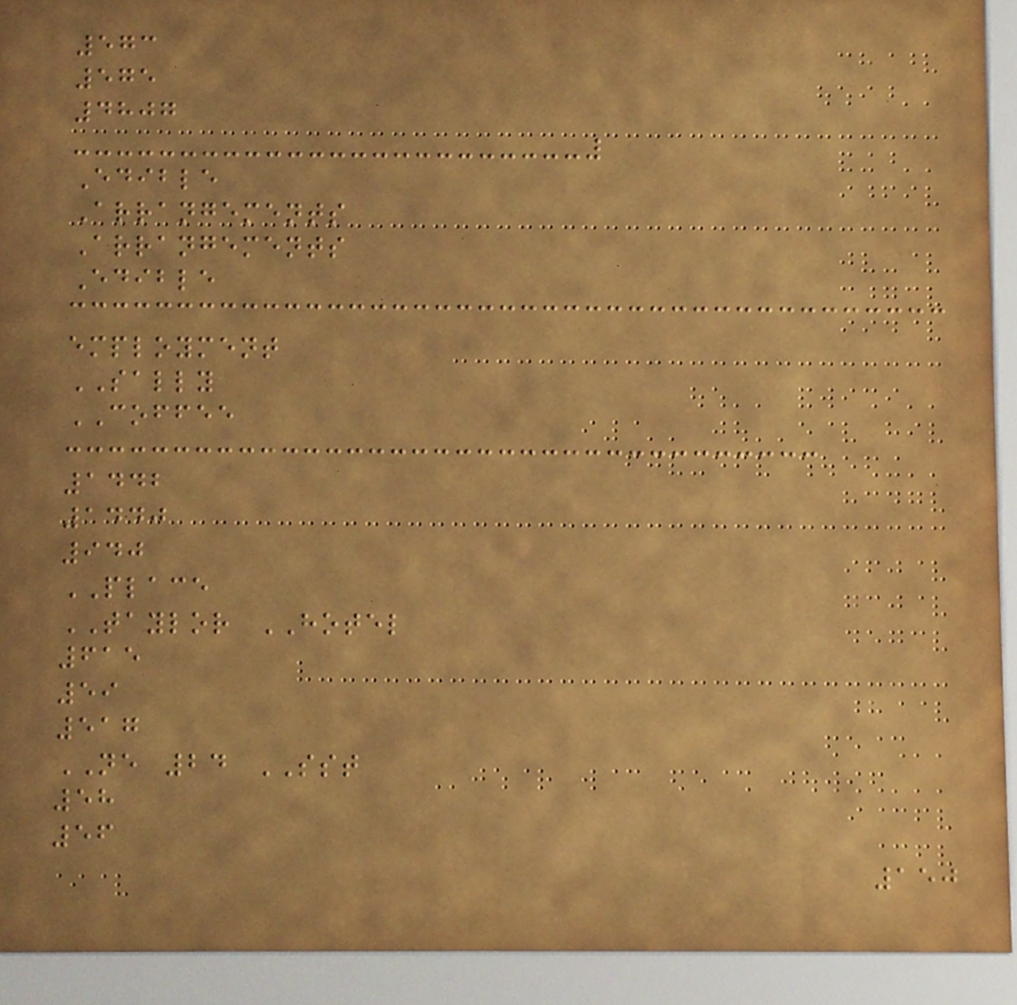573
575
4807
Edible
Arrangements
Arrangements
Edible
employment
SALLY
COFFEE
1442
1440
940
PLACE
TAYLOR HOTEL
615
59
517
NE 24 SST
58
56
150
